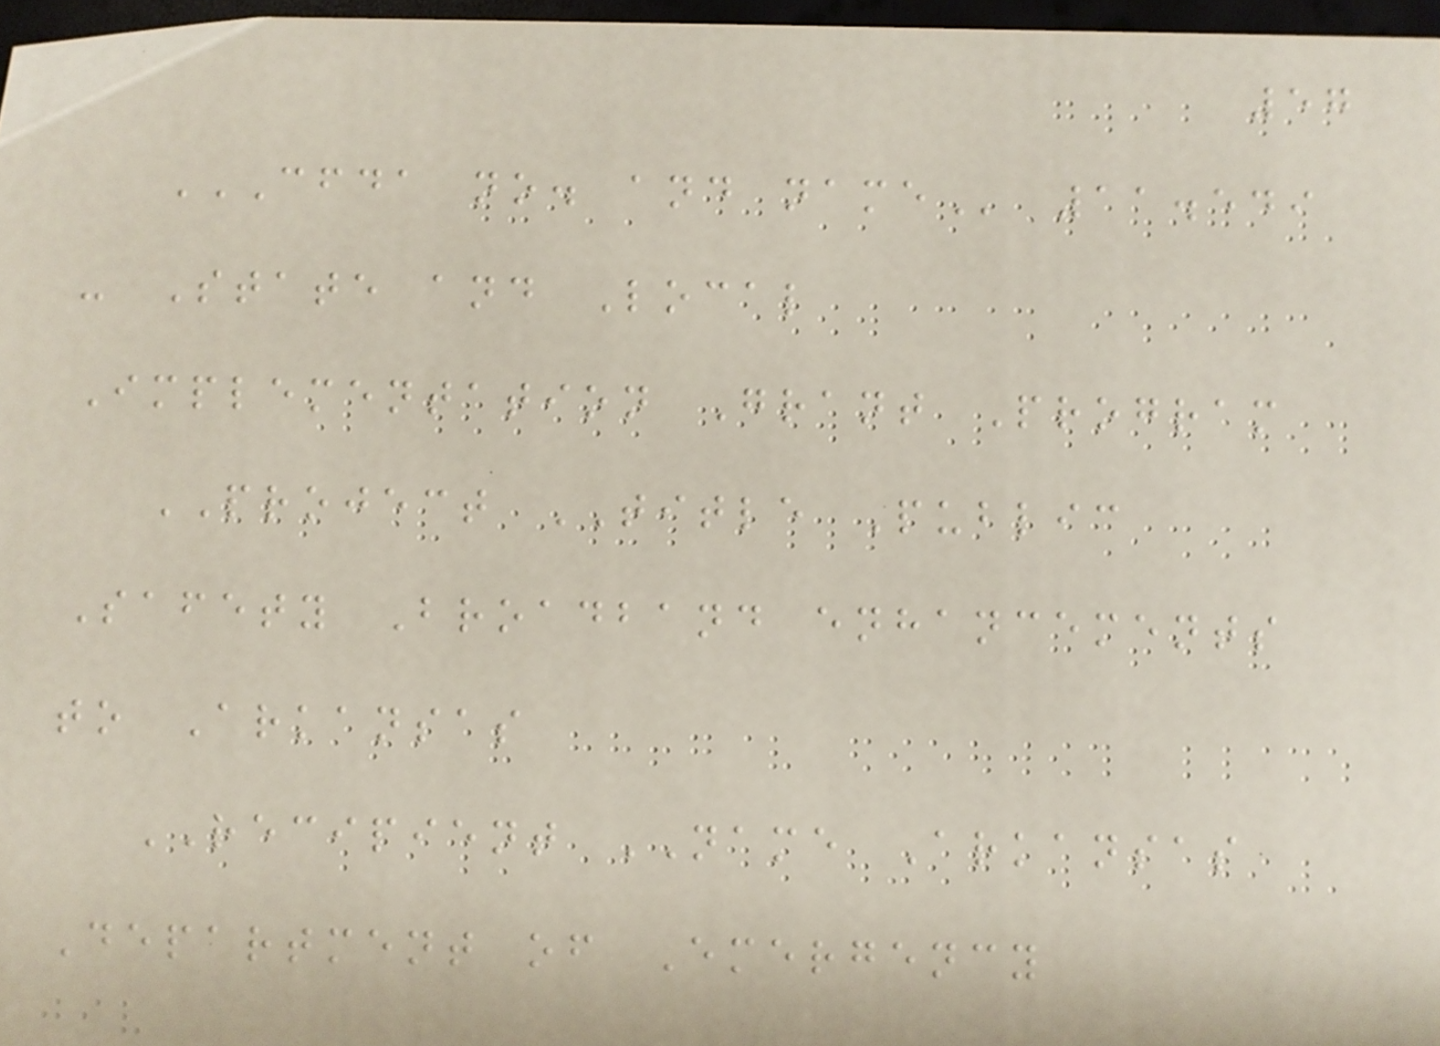57
CFDA NO. AND NAME 11.549
- State and Local
Implementation Grant Program
PROJECT TITLE Public
Safety Broadband enhancements
to Arkansas
RECIPIENT NAME Arkansas
Department of Emergency
